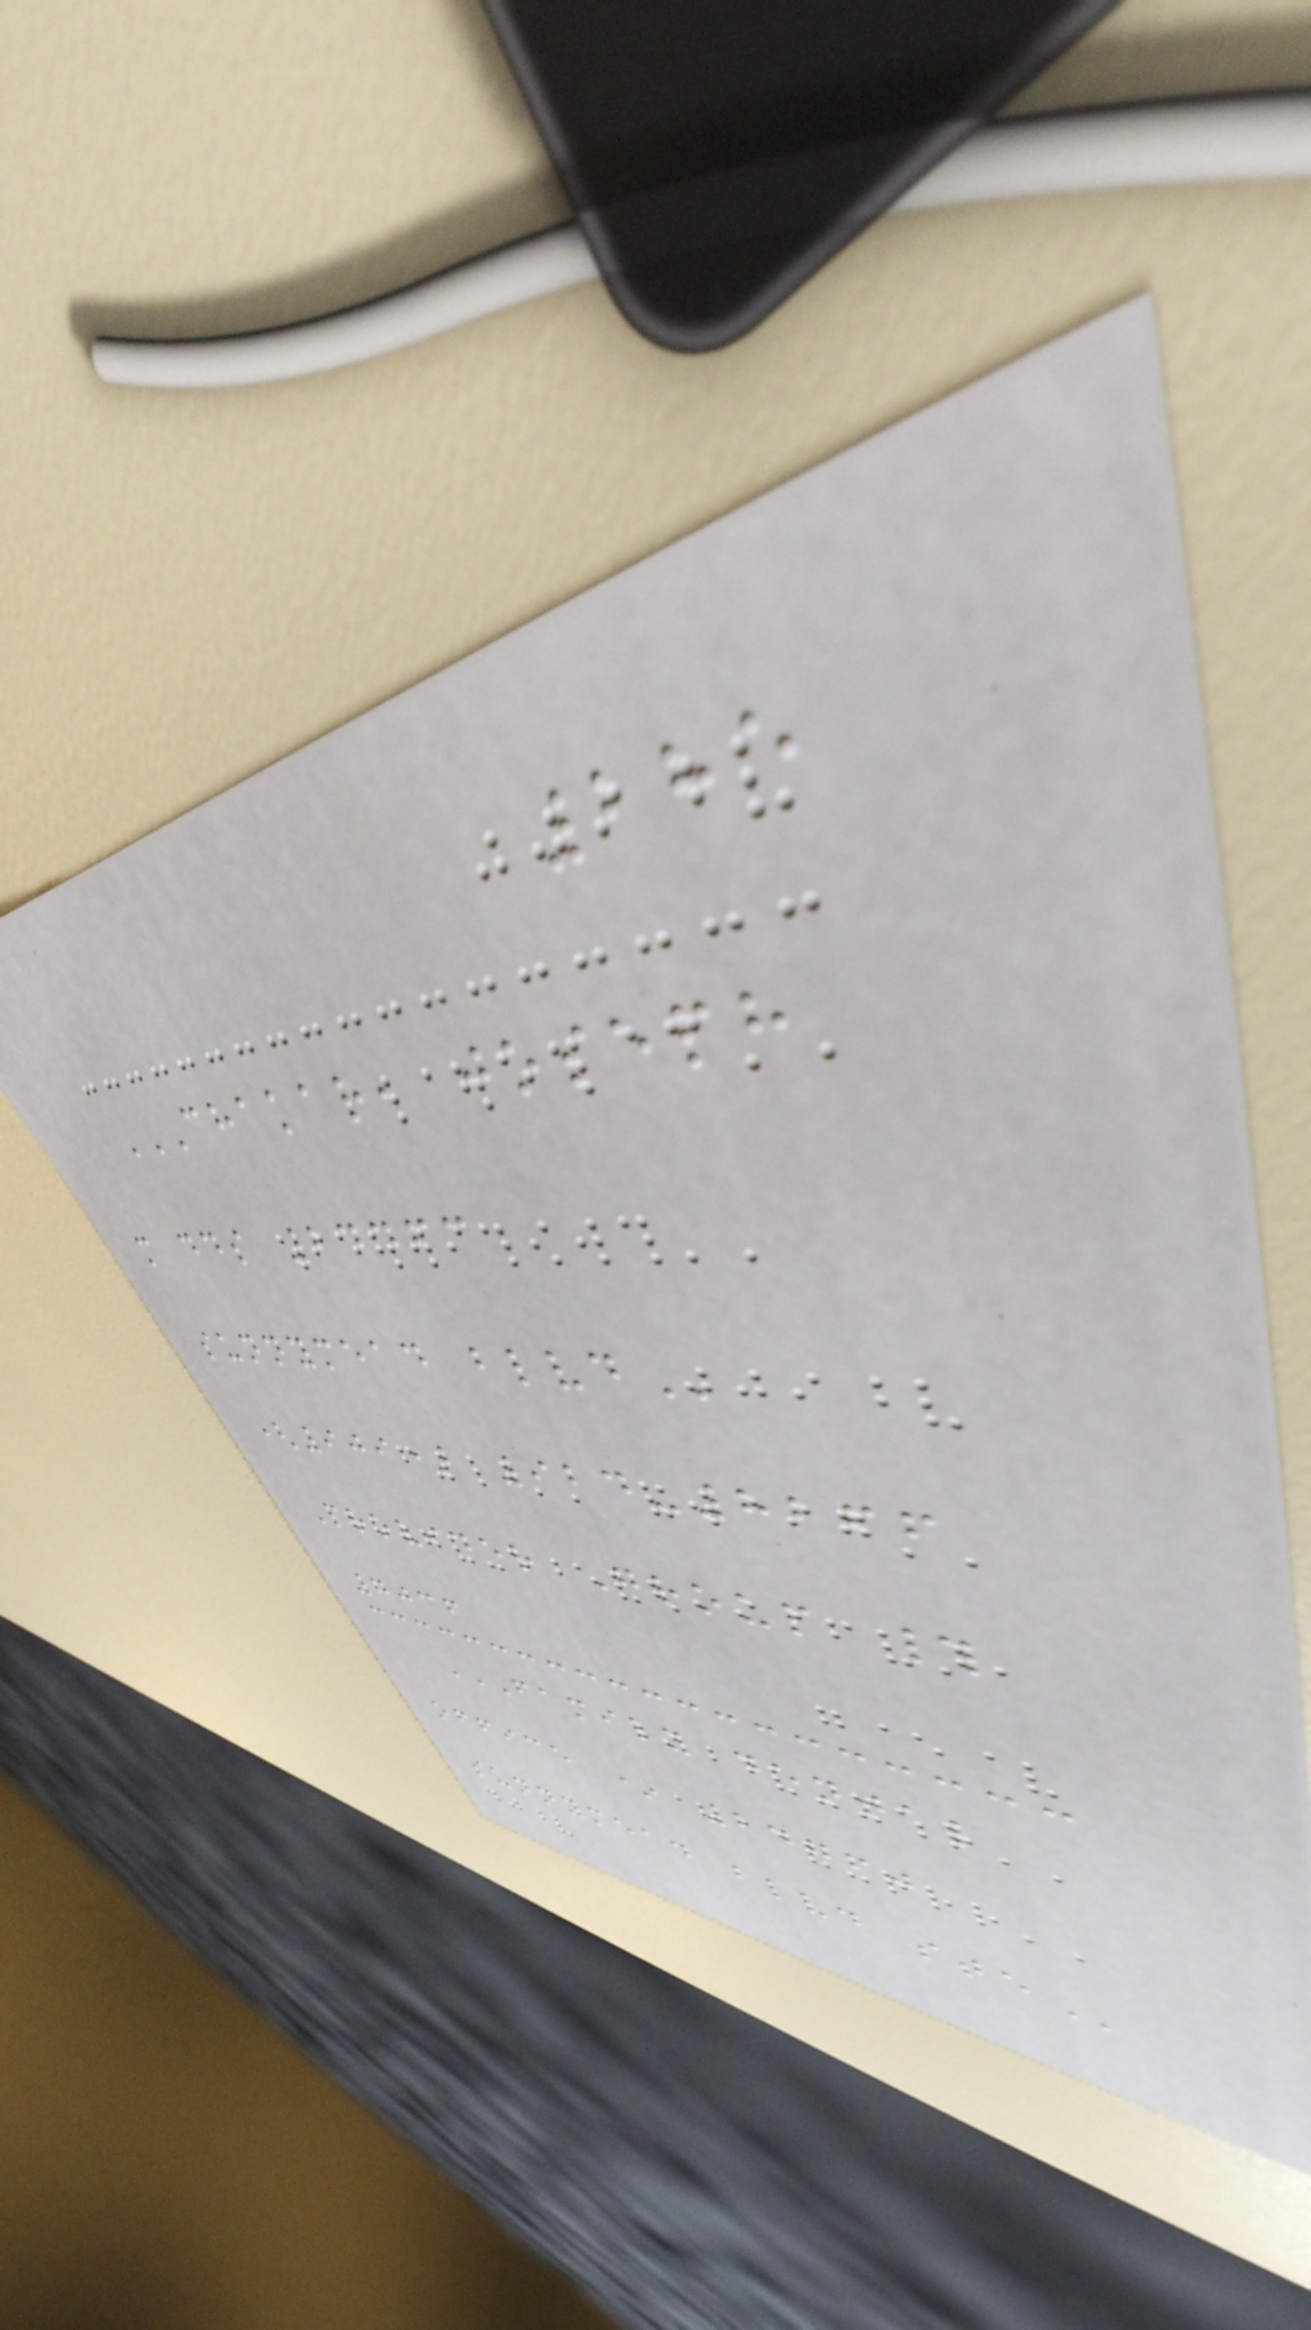285
CHAKAR, JOSEPH
M DDS 24463
SUNNYMEAD BLVD
(909) 924-8266
Provider Group #
7036
FAMILY DENTAL
OFFICE * 24760
SUNNYMEAD BLVD STE
